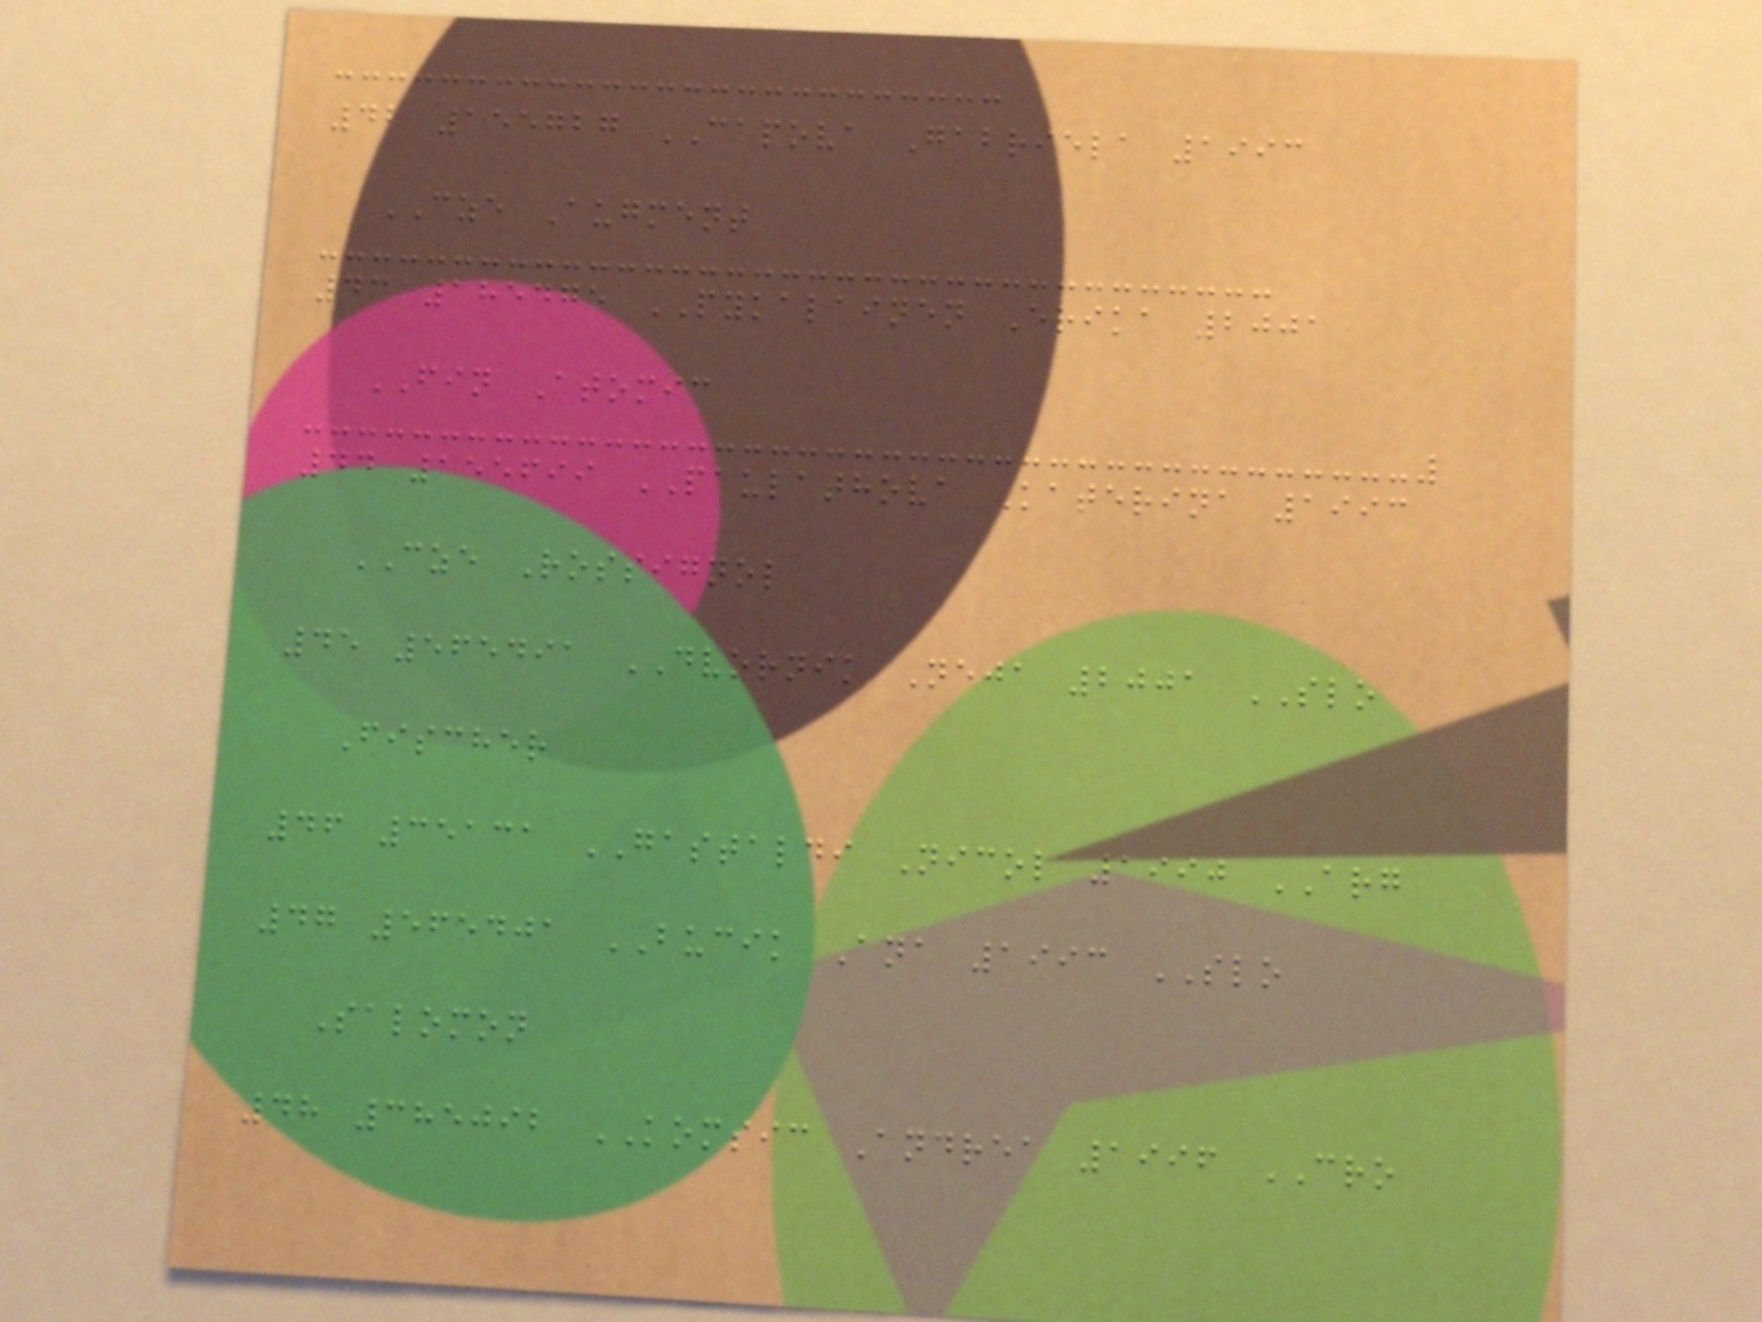42 155727 CAPOVA Gabriela 1993
CZE Augment
43 185475 PYKALAINEN Erika 2001
FIN Atomic
44 155699 PAULATHOVA Katerina 1993
CZE Rossignol
45 565491 DVORNIK Neja 2001 SLO
Fischer
46 35131 GASTALDI Nicol 1990 ARG
47 565401 BUCIK Ana 1993 SLO
Salomon
48 385092 KOMSIC Andrea 1996 CRO
